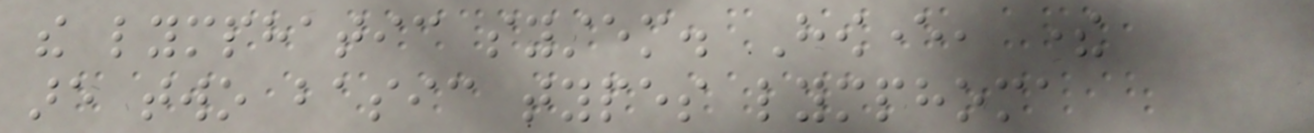the lymphatic system. However, there
are two basic types lymphoma
